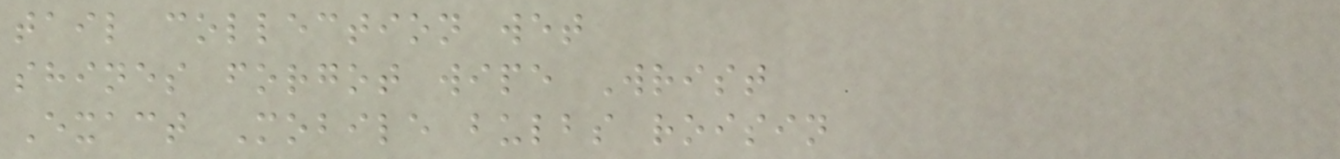tail collection wet
shines forgot wipe Wrist
Exact Mobile bulbs roisin
